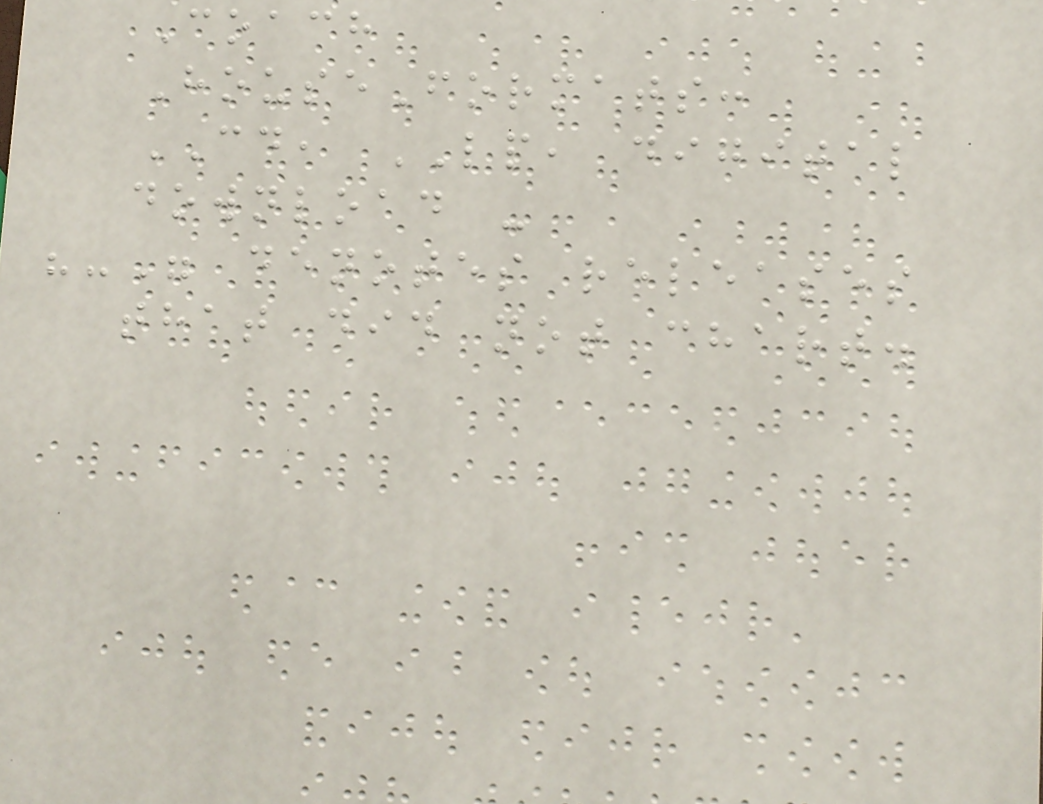Coach
HouseFormats:
CD, LP, digital
download -
"-" denotes releases
that did not chart.
